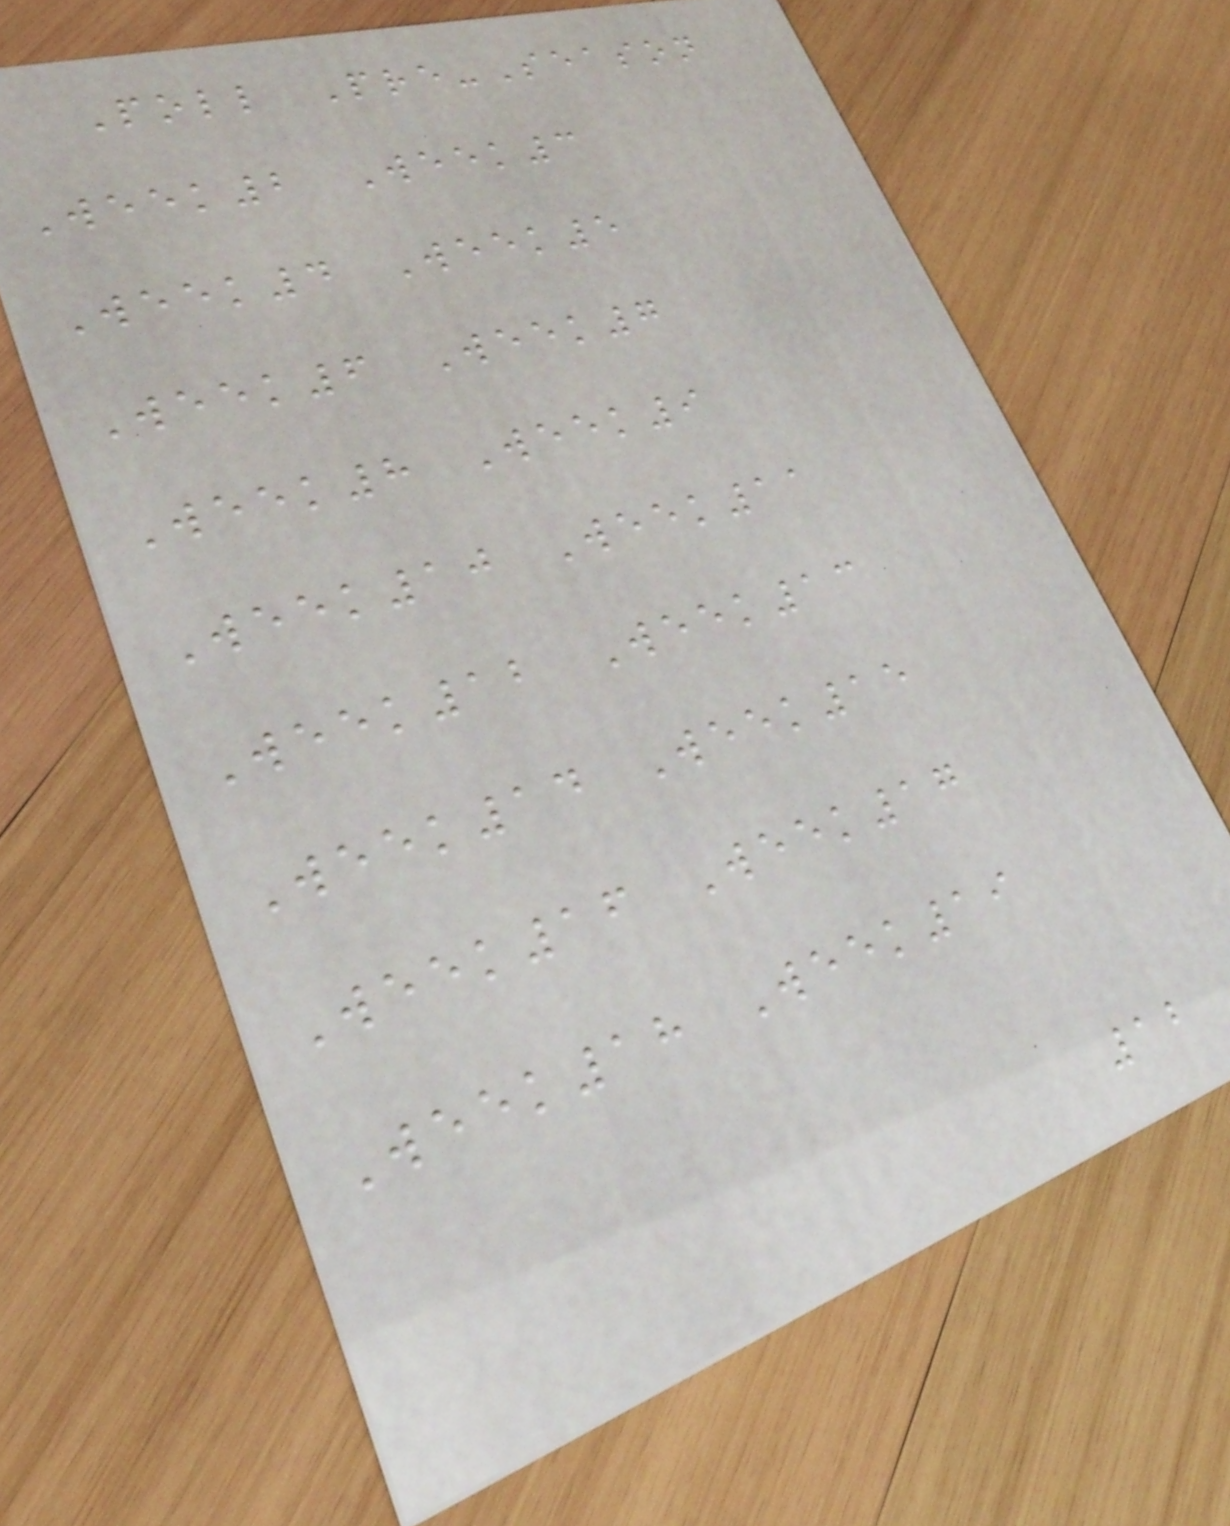Poll Pre-Season
Week2 Week3
Week4 Week5
Week6 Week7
Week8 Week9
Week10 Week11
Week12 Week13
Week14 Week15
Week16 Week17
Week18 Week19
12
